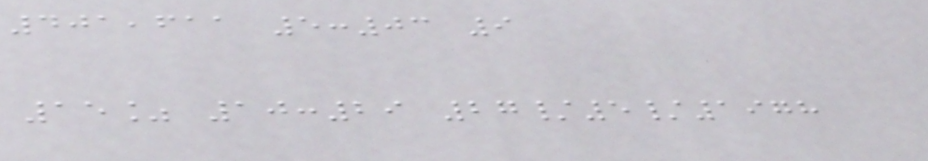401,611 5:03 9
15% 10:29 27/5/1978
